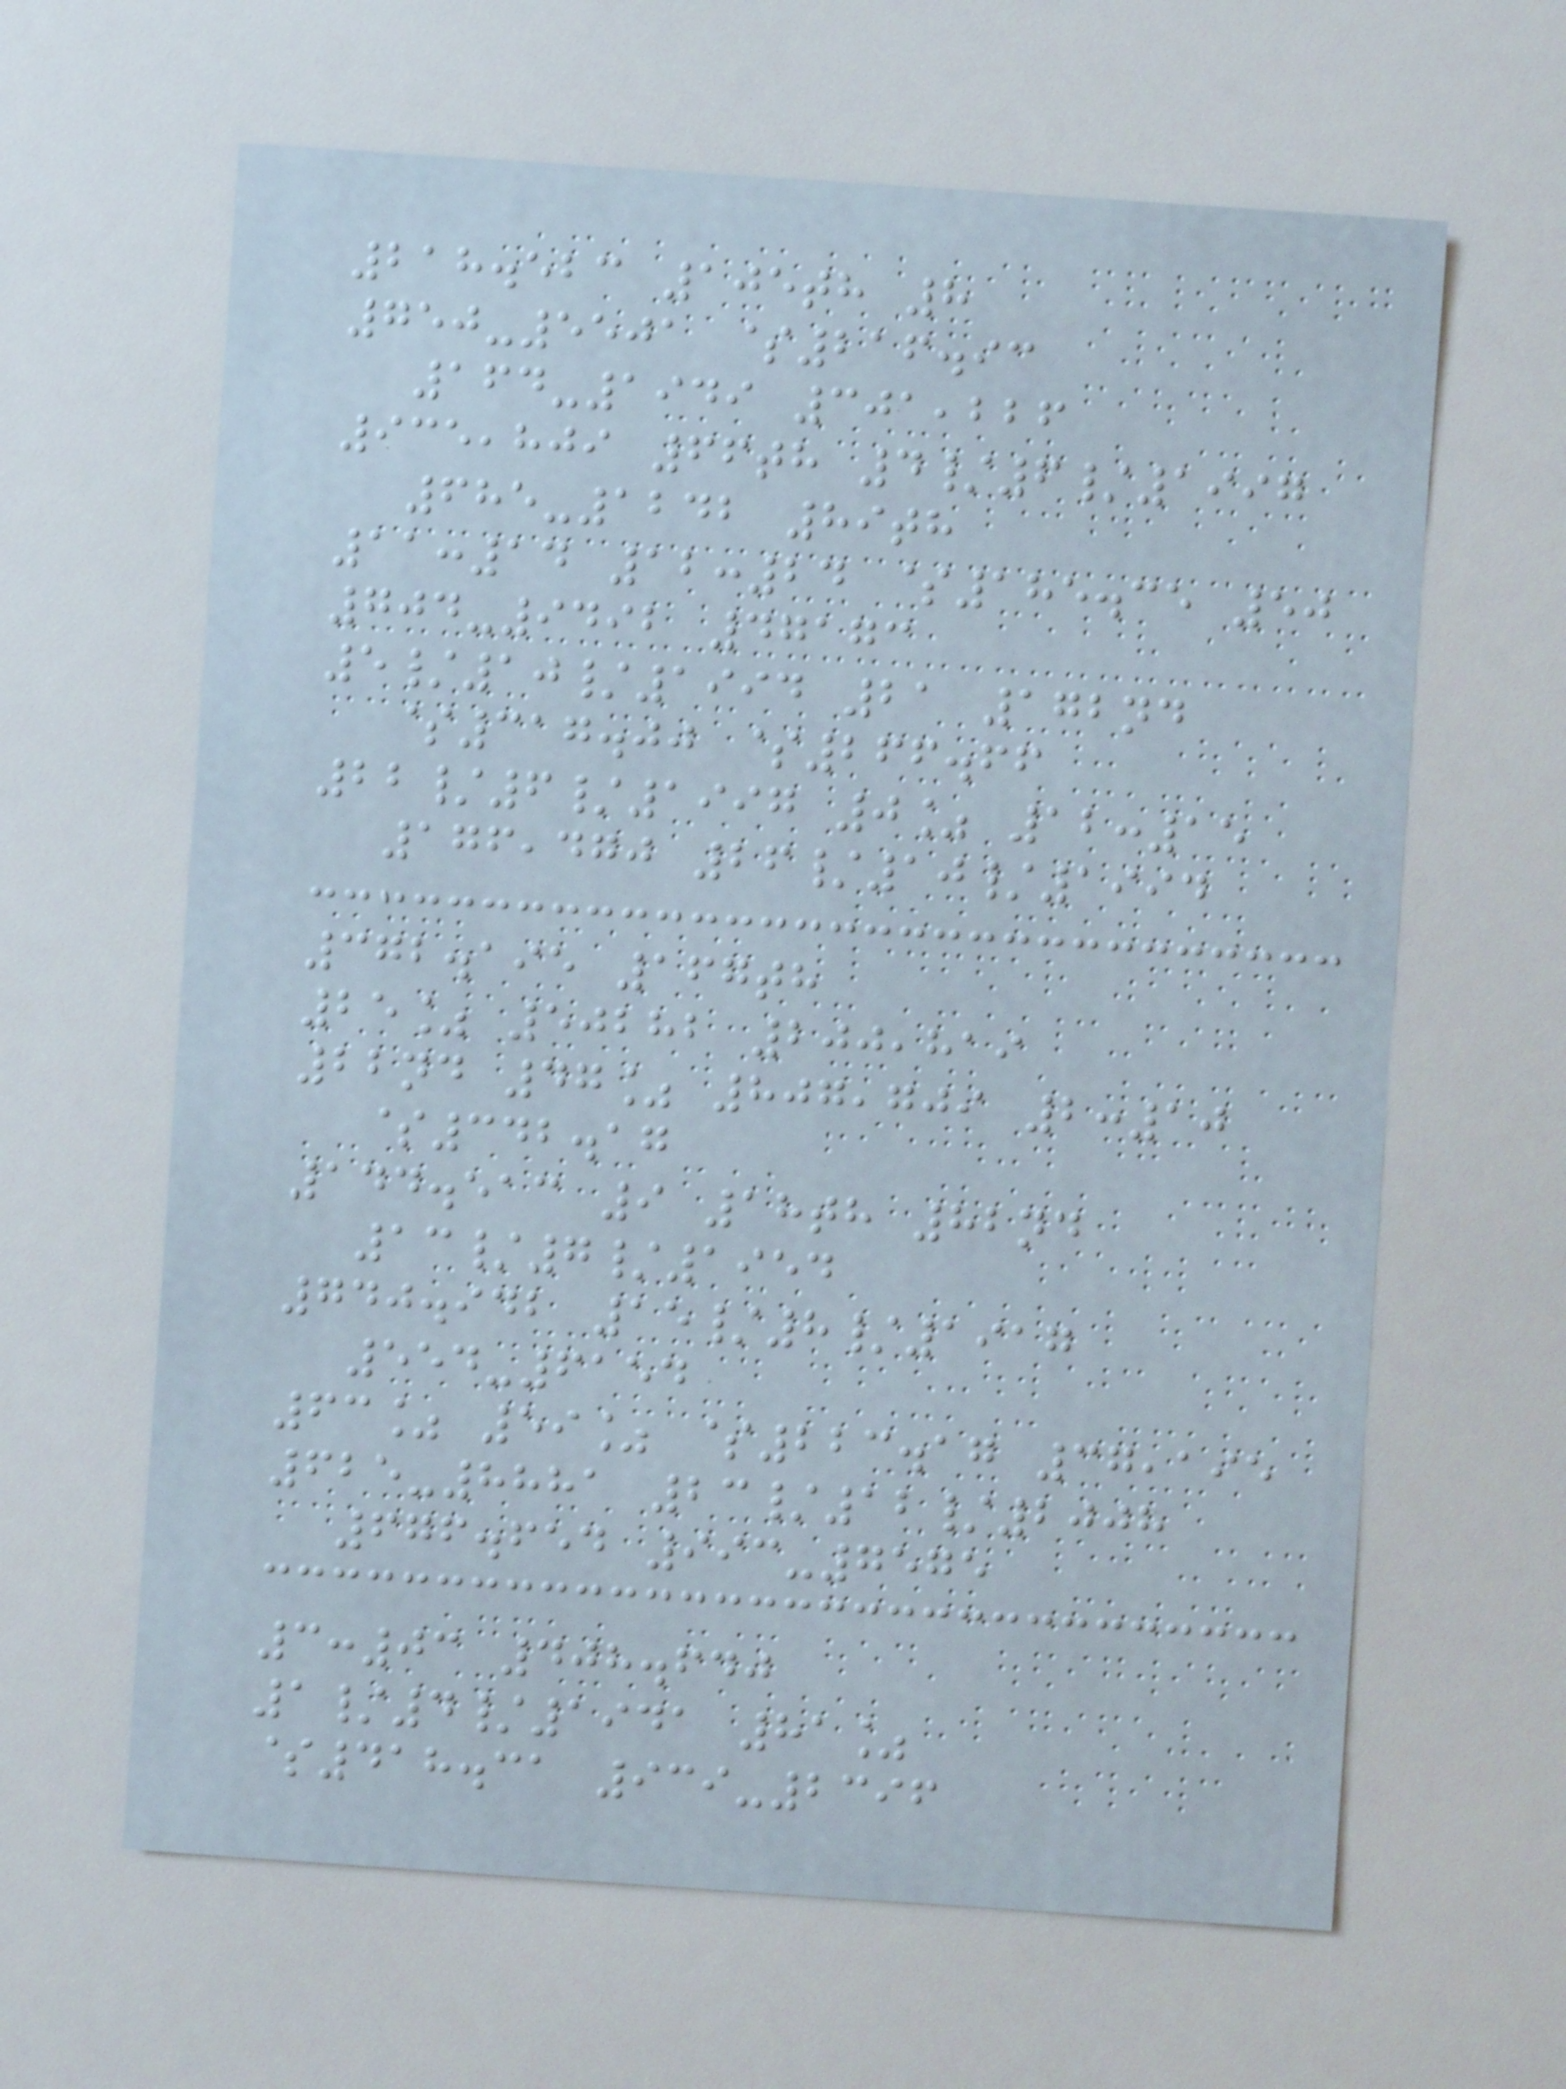218.523 105th 8
750-5501 $216.93
164-1949 301,226
935,809 66th 4/6/1997
685-1242 89th
11:14 12:24 $185.35 50
704-9492 47173
5/10/1994 21 172nd
$317.00 $266.66
22/6/1997 0% 12:15
176,470 26/10/1994
372.195 167th
25% 50282 200,819
22nd 47% 807,709 2:10
$342.17
144.513 9 18th 82nd
13/7/1954
740.942 15/8/1917
554-6154
63% 59% $223.17 37,195
625-8881 23/12/2008
676.654 993-7575
3:03 408.640
1/4/1941 81%
$418.31 939-2396
